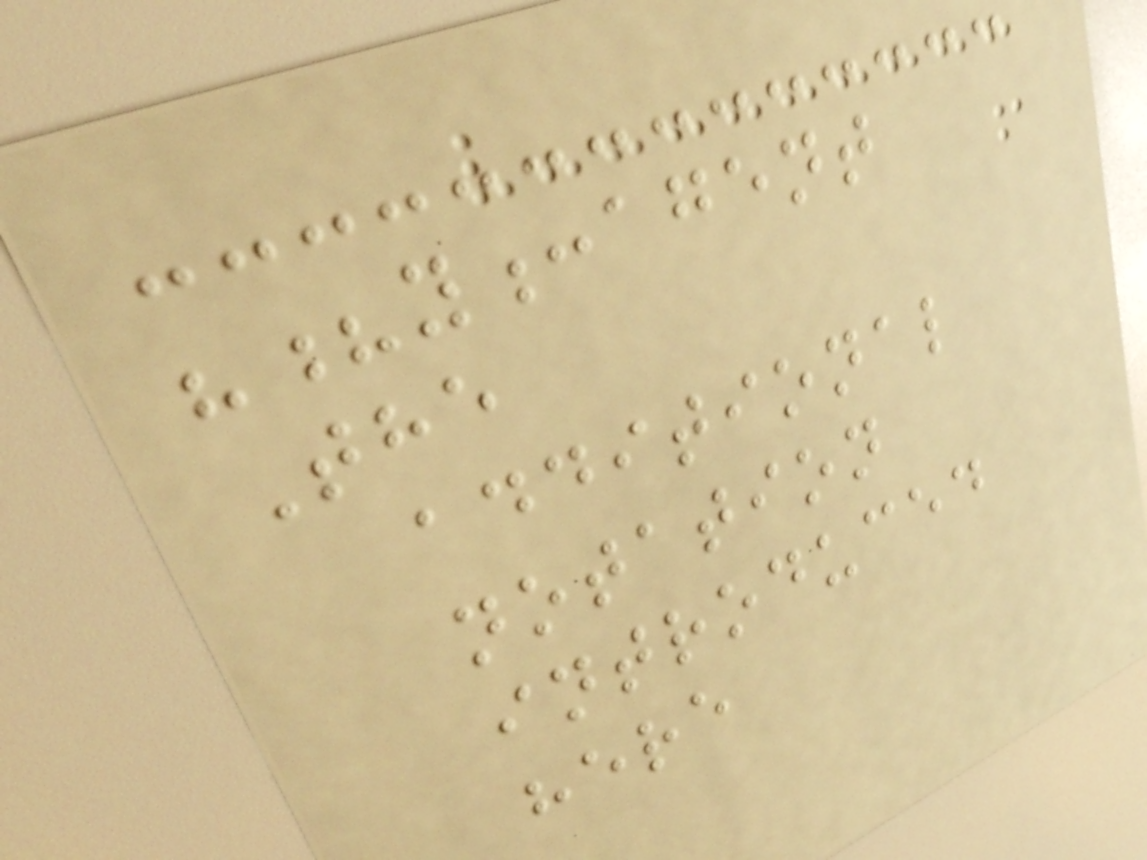"?y:agent
The
additional
notation
introduced
here
